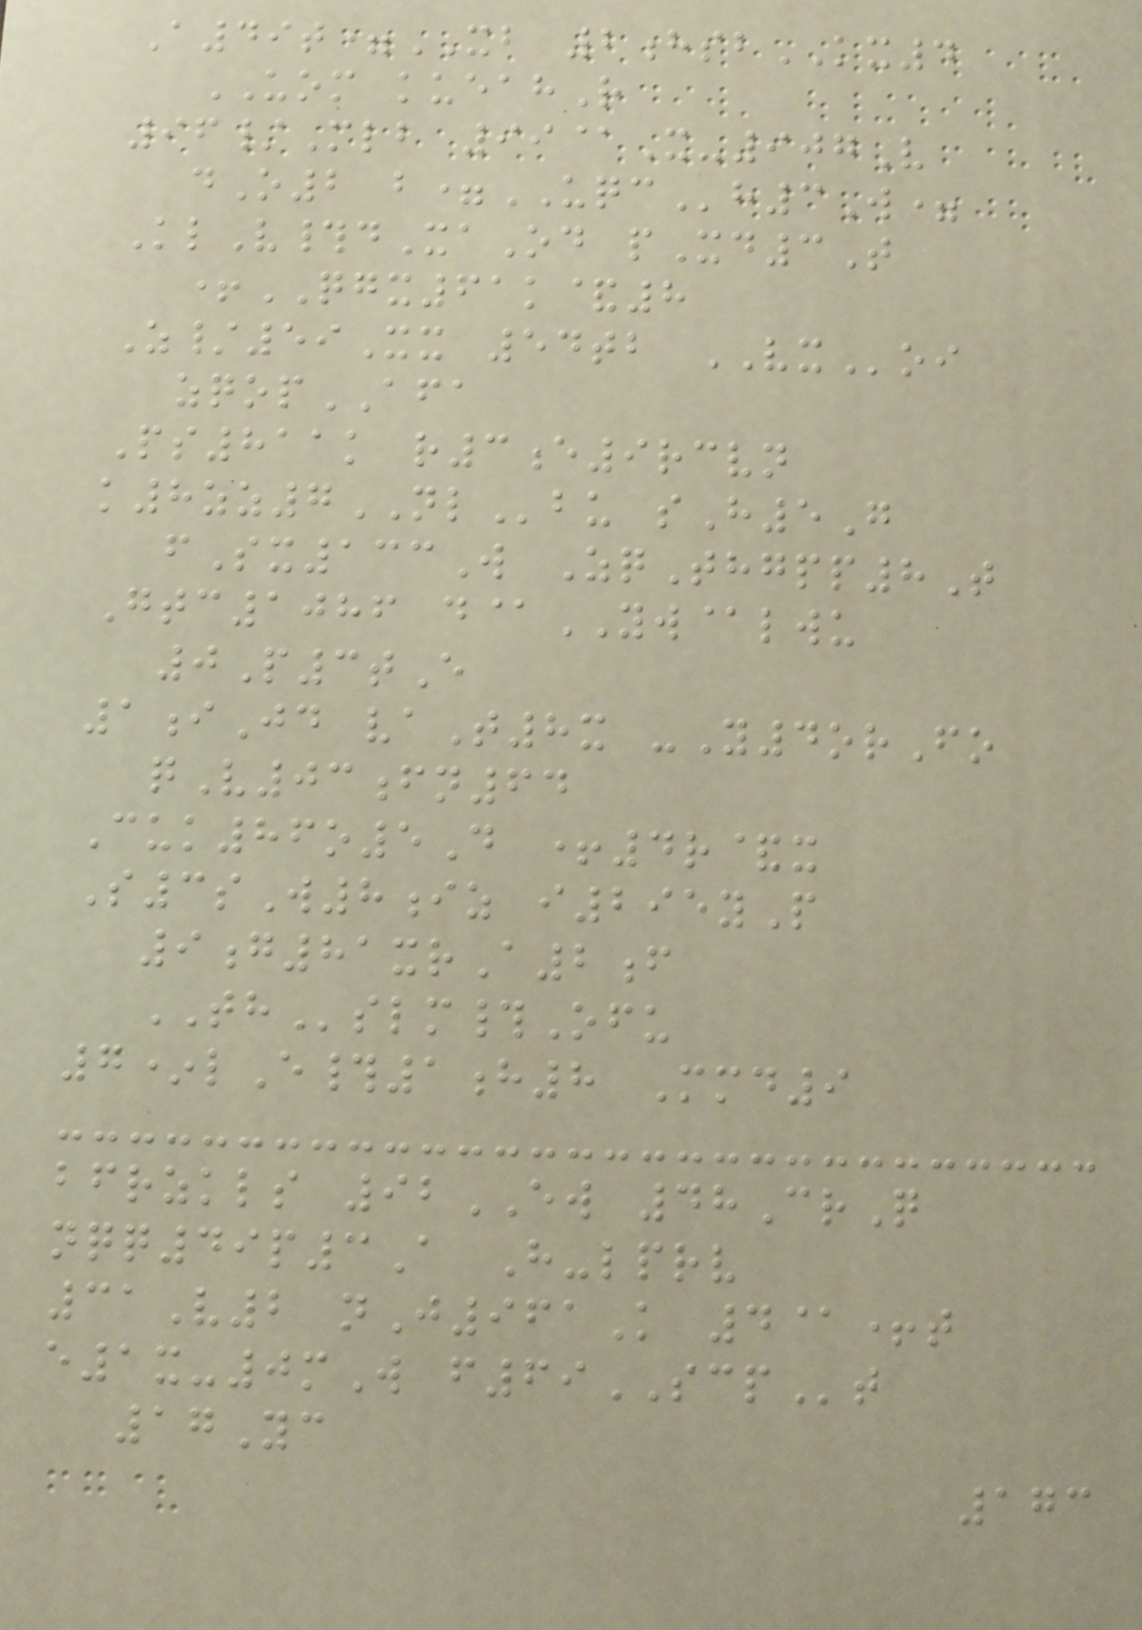A49t=XB 2hsbKX4
UOM kueahR
96/Mlb 99@X-907V
dO2 b=UQCh3W=
KlV#dXaOd pXd3T
+QGX61k&8
Z/59Xx 54tb VXoi
zqopAFA
Ps811k r3e9rcvn
k8zz7NLbu sH5G
fSx133W ZqThgpp8T
Gtc1086 d@YW@lwu
0P3tE
1iJd vaT8x -Y4orFo
qV03fn64
Cuk86o5D +4r&x
S3sW8iz i295yP
9g81xrA2f
THslm#Ofu
7*lE#1h8 Mmd9
bfrzkls 92EW 48CrQ
nqq49p3A H-lprv
31V2 nJ961K 4@+t
e1x-0mW f69SCPt
17Yc
173
